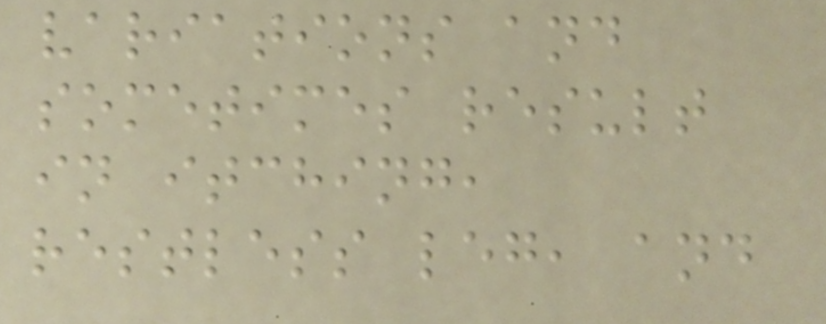variations and
sometimes result
in itching,
restless leg, and
